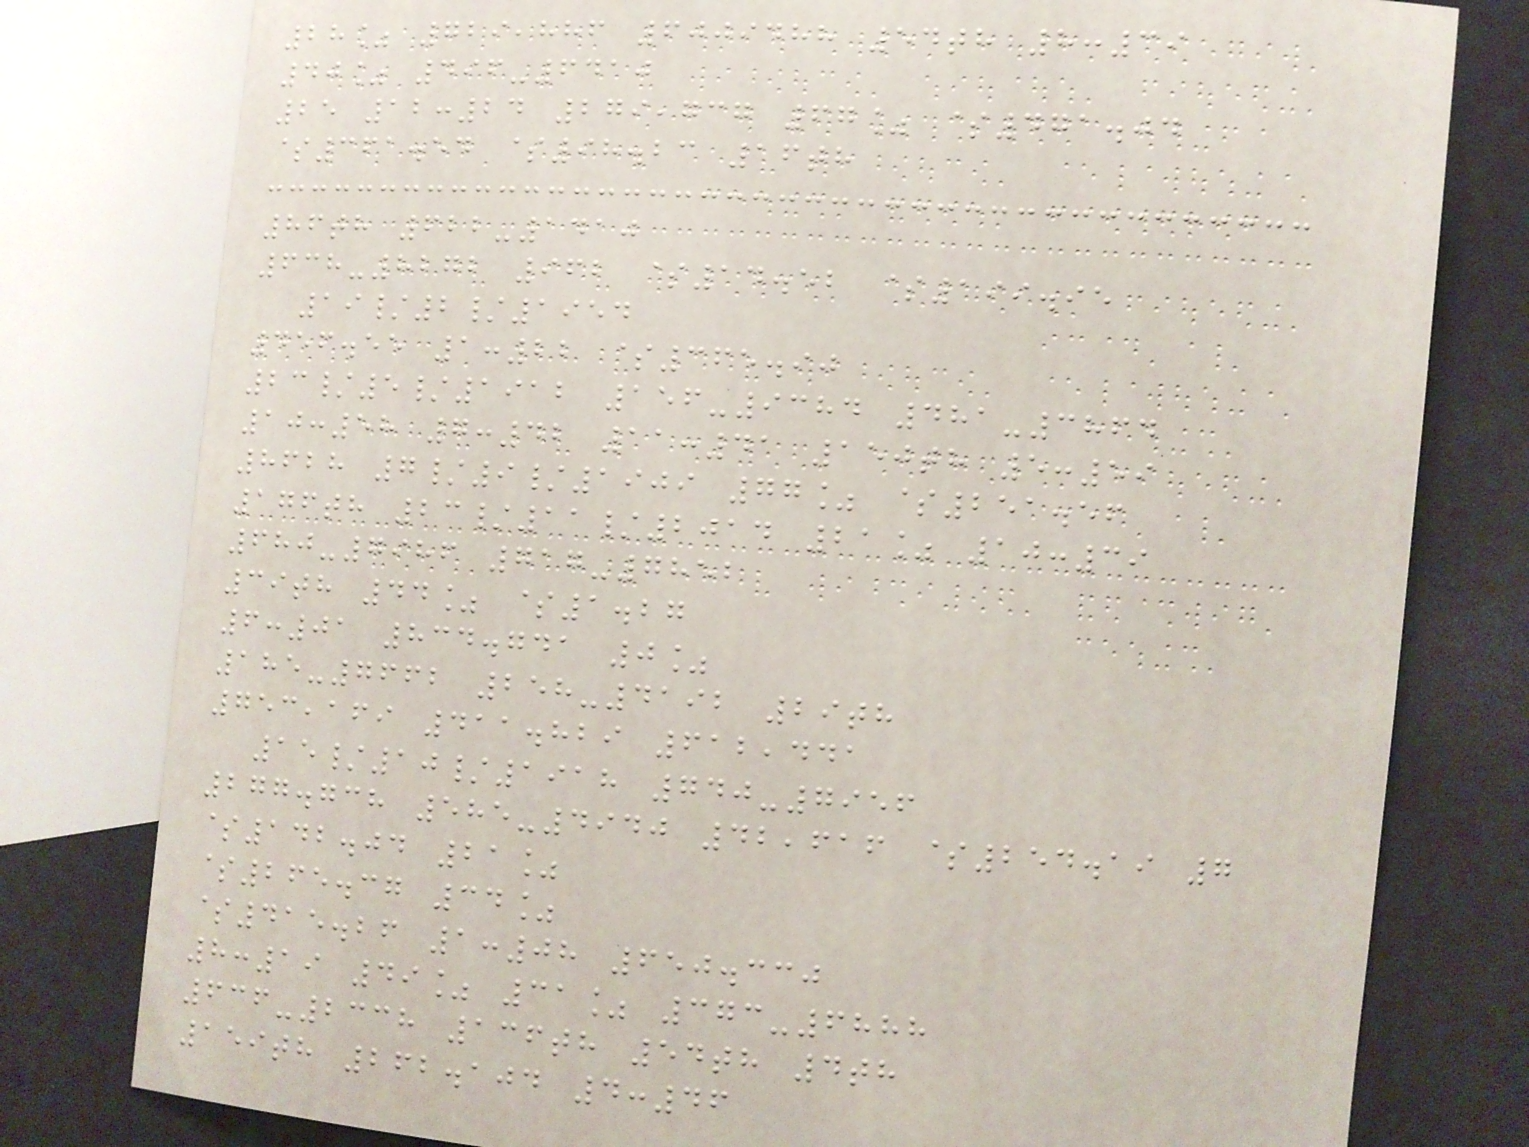28% 729,886 6009488 54th 8:39
40% 496-6410
25 12:24 279,737 67% $471.04
$361.54 $98.23 16th
86th 622-1410
638-8272 962 $14.52 $199.95
19/2/1954
456.55 1:22 $365.90
23/5/1912 156-9384 481-3864
10:58 7:42 11:41 150th 5:59
8628 7/9/1909 77% $251.56
176th 23/11/2014 21% 10:39
680-7986 717-7852
39th 44% $1.27
6:01 834.741 0%
185-7662 258-4192 29th
753,169 411.829 612,441
15/10/1918 740-7956
277.738 585-4940 42,616 $254.19 7
$142.04 21%
$265.37 34%
$415.26 1:08 650.330
8:19 49% 31% 373-6888
636-2338 136th 54th 4th
159th 262.104 4:46
